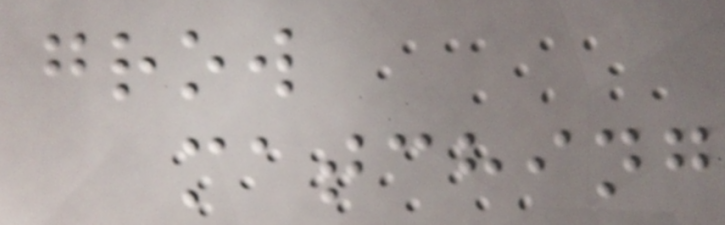grow
matching
